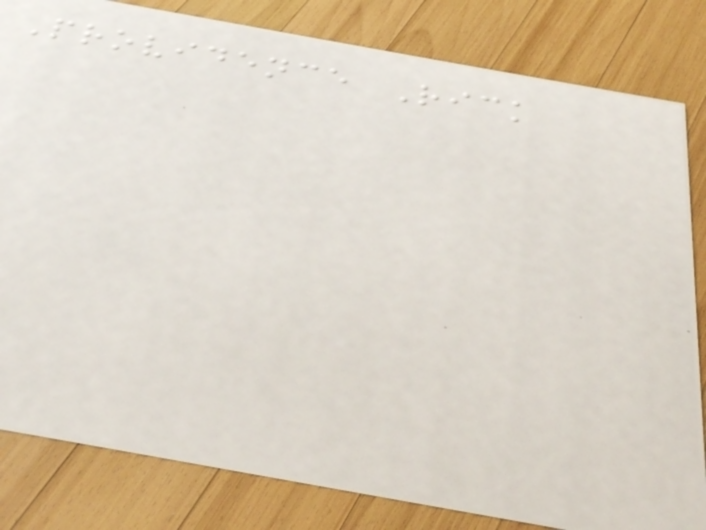Providence Rick
